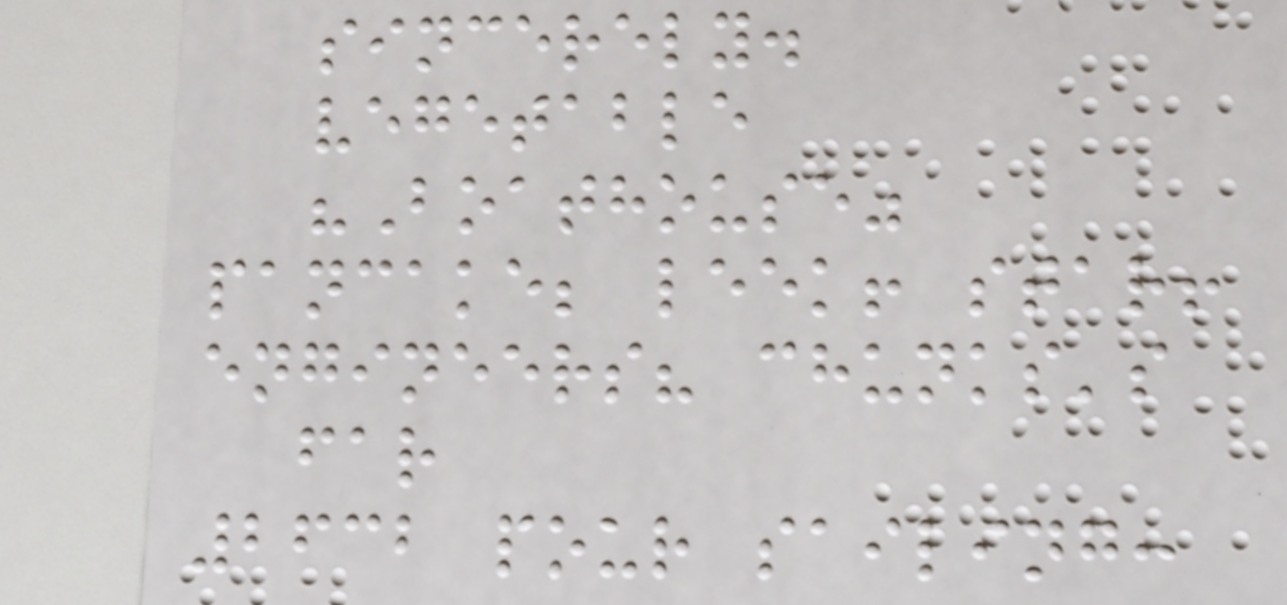sincerely.
vegetable
"Boathouse"
pancake; leek! star!
engineers? chunks's
far
2632 pour sailing:
